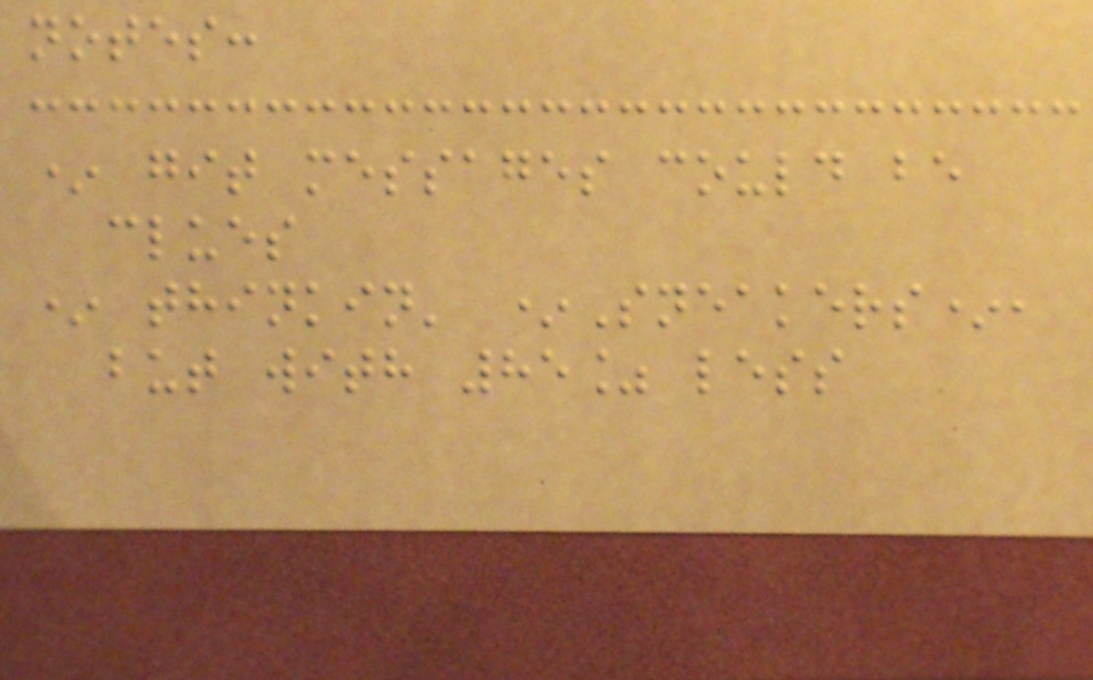notes:
* git messages could be
clues
* thinkin' *Sneakers*,
but with 85% less
